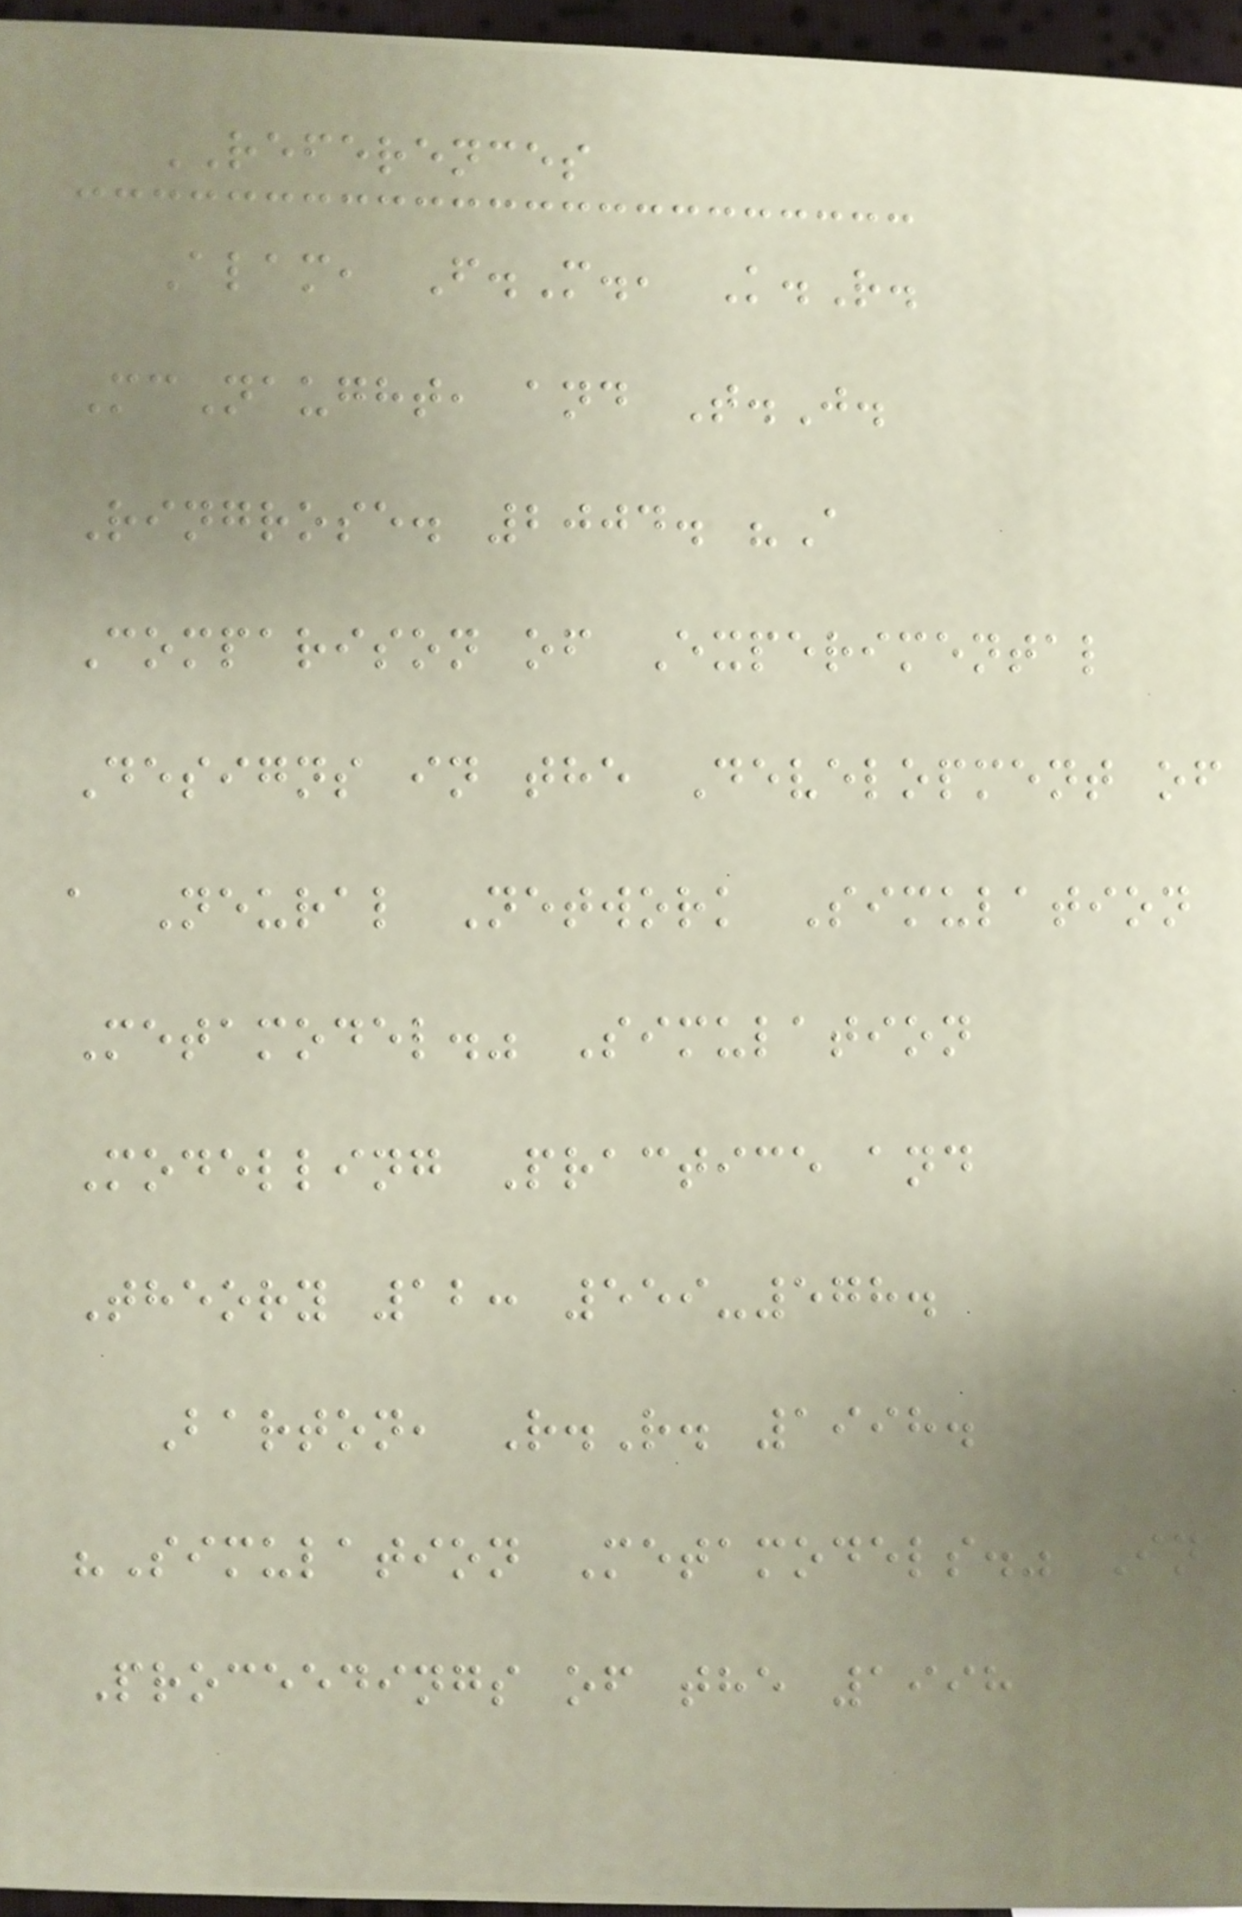REFERENCES
Alam, F.M., K.R.
McNaught, and T.J.
Ringrose. 2004. "A
Comparison of Experimental
Designs in the Development of
a Neural Network Simulation
Metamodel." Simulation
Modelling Practice and
Theory 12: 559-578.
Barton, R.R. 1998.
"Simulation Metamodels." In
Proceedings of the 1998
